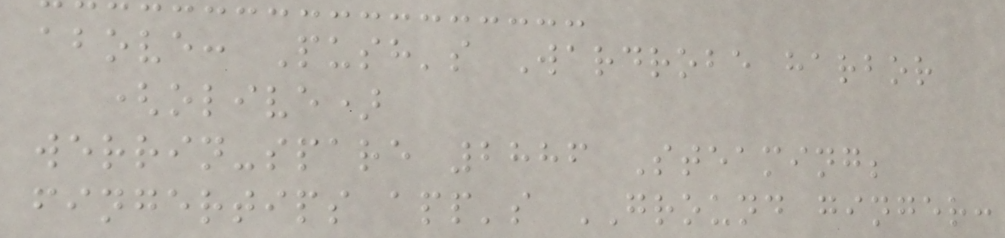above: Push's Wardrobe harbor
(olive)
werrin-spare 2886 Steaming;
fingertips app's GROUND ginger:
